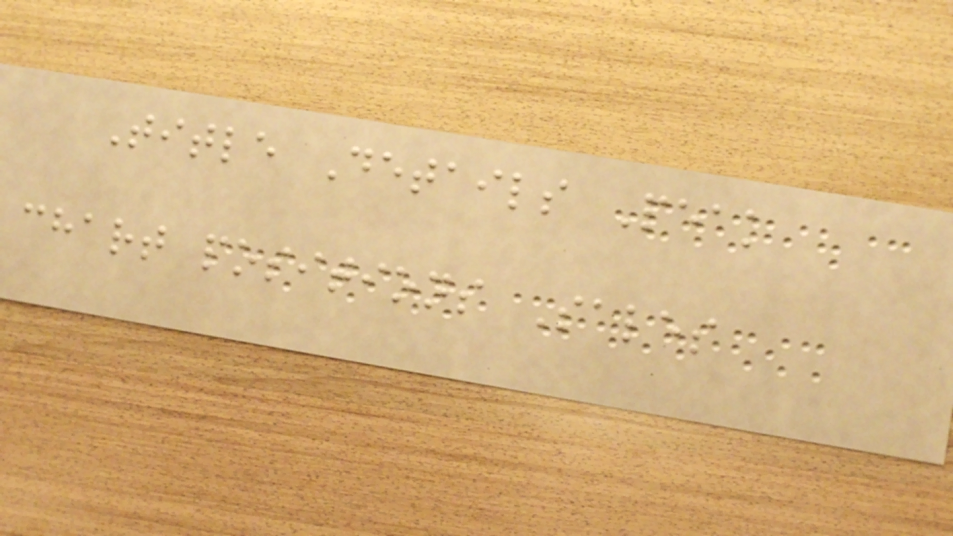Title Details Peak
chart positions Sales
